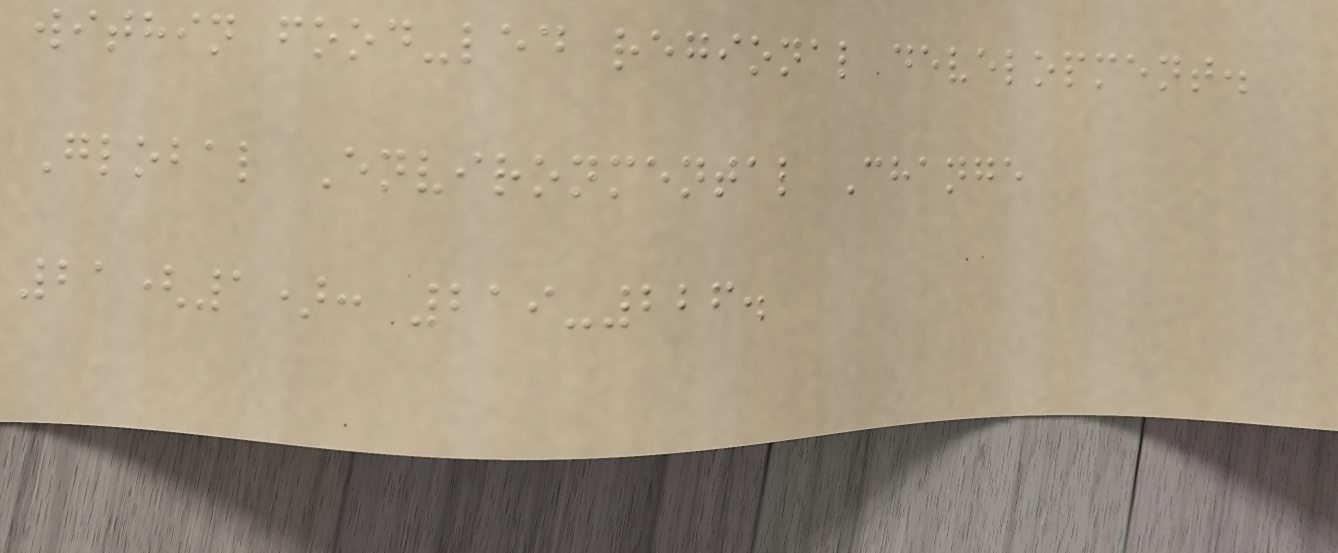within food-led regional development.
Global Environmental Change
21(1): 219-226.
